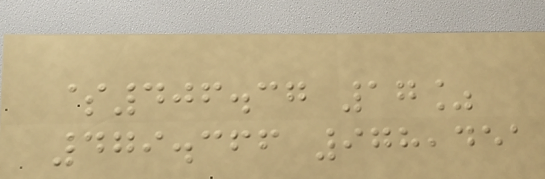$406.37 17%
479.366 978,451
